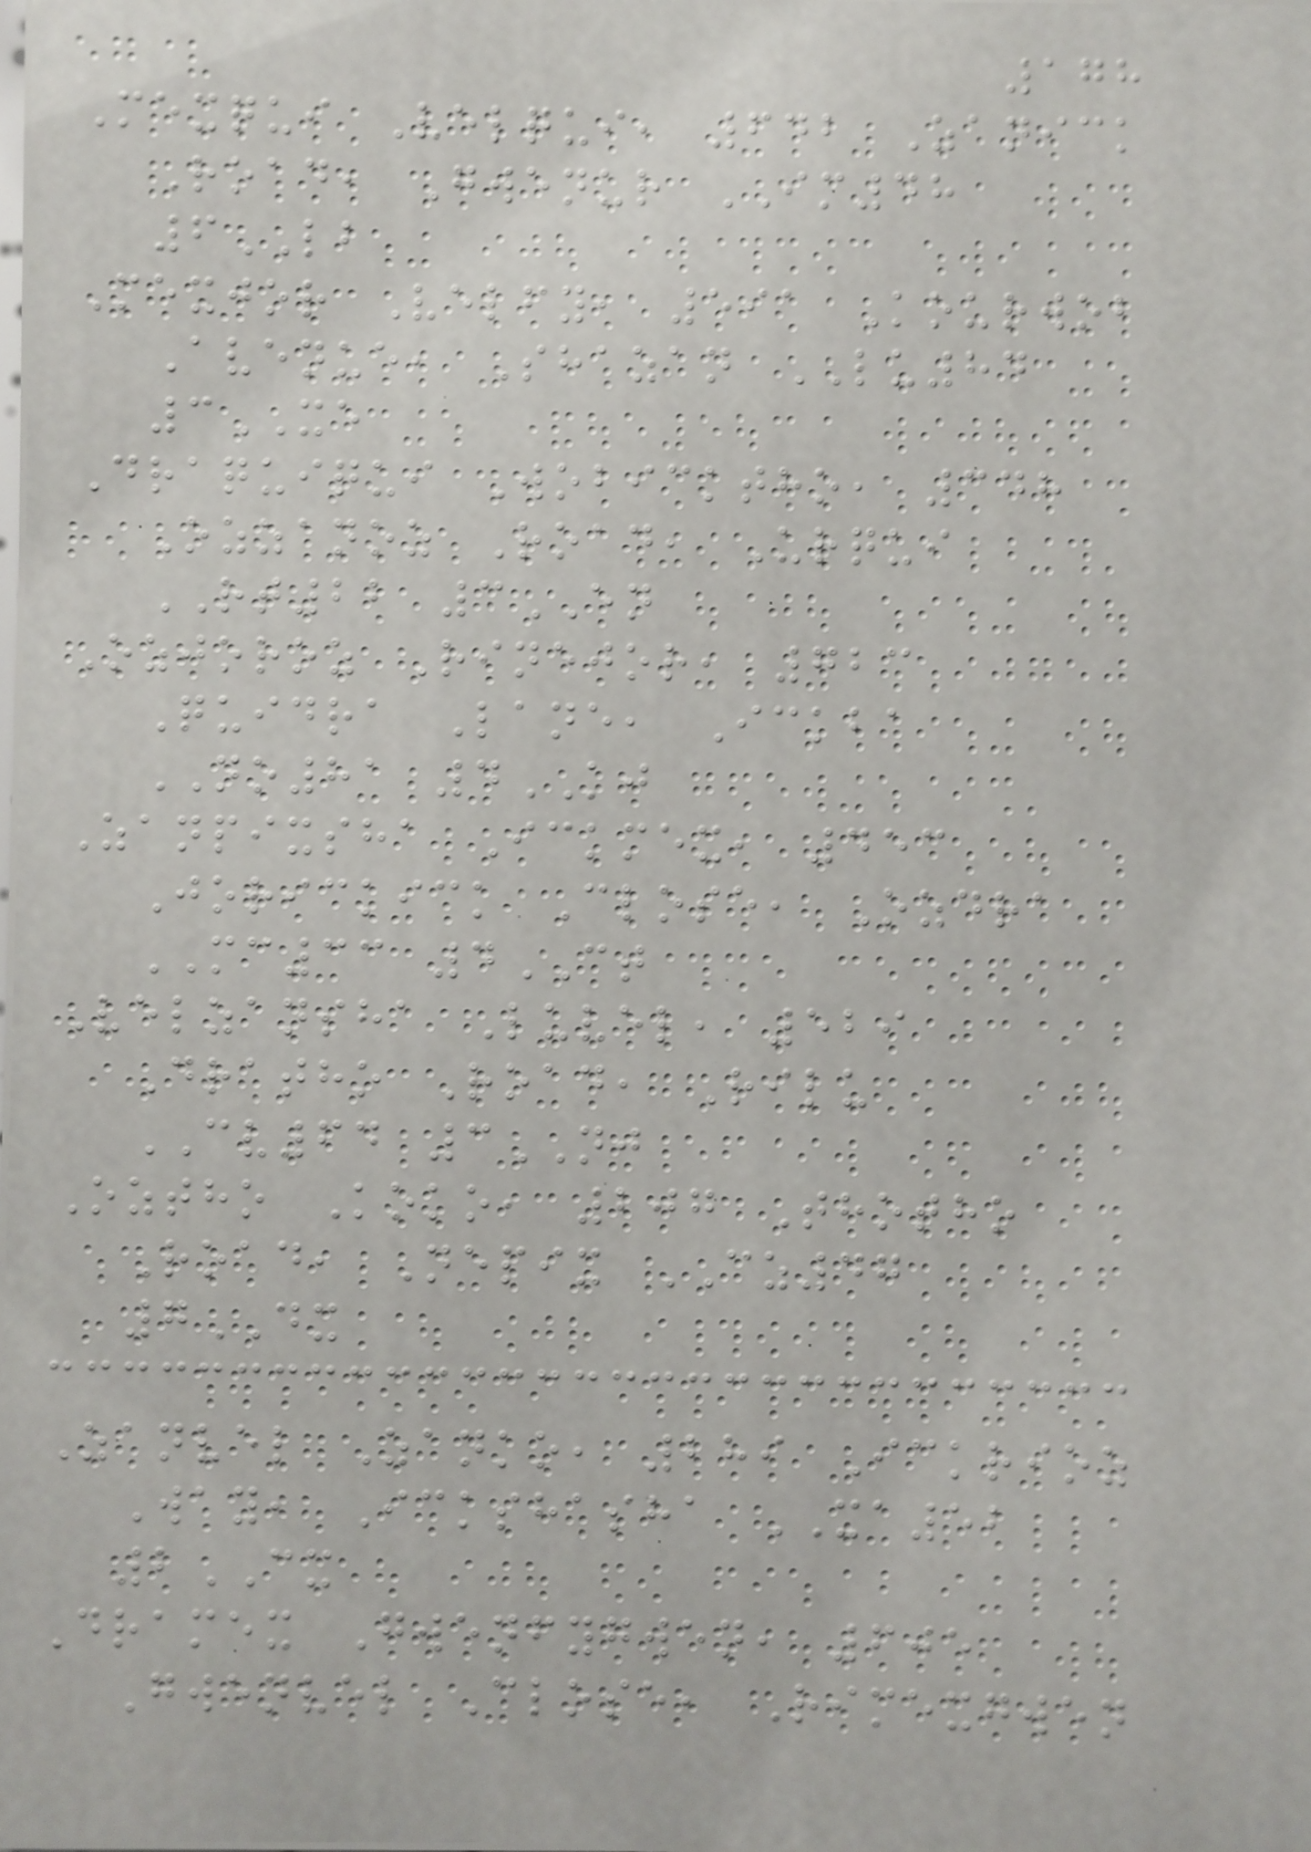178
Mexqui Velqui, 642 Zanick
Road, Gwenur IM48
6LB
Mexjor Velfy, 591 Kourwob
Avenue, Shazan LU84
3XE
Draquiqui Wobicktho, 348
Ozzanoz Road, Urqui
RT22 3EN
Ozjoroz Rinejor, 723
Quidra Lane, Ickba
NO81 4KJ
Zanpixsha Ickmex, 453
Jorickick Close, Ozdra
MC33 4CT
Velzansha Luvel, 529
Dratho Road, Rilu
CV64 3NJ
Oztho Koko, 207 Thotho
Road, Nepix CZ47
7DX
Zanvel Zanko, 289 Ickrioz
Way, Ickshasha XA52
2CX
Dramex Gwenfygwen, 605
Gwenvel Close, Rimexgwen
